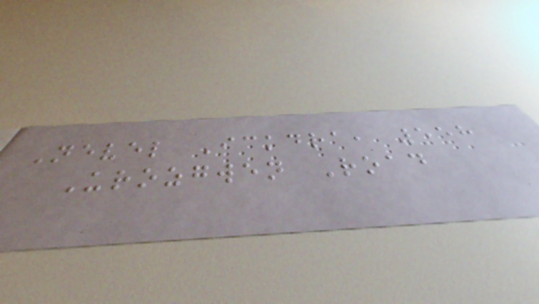Nevel Ickdra, 558
Urozgwen Road
